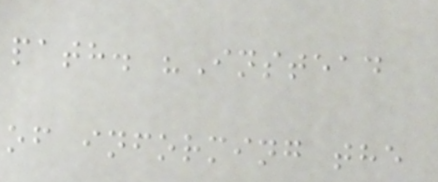path. "Instead
of informing the
